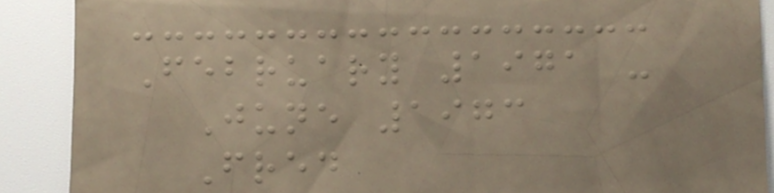February 1971 -
June 1973
Fred
